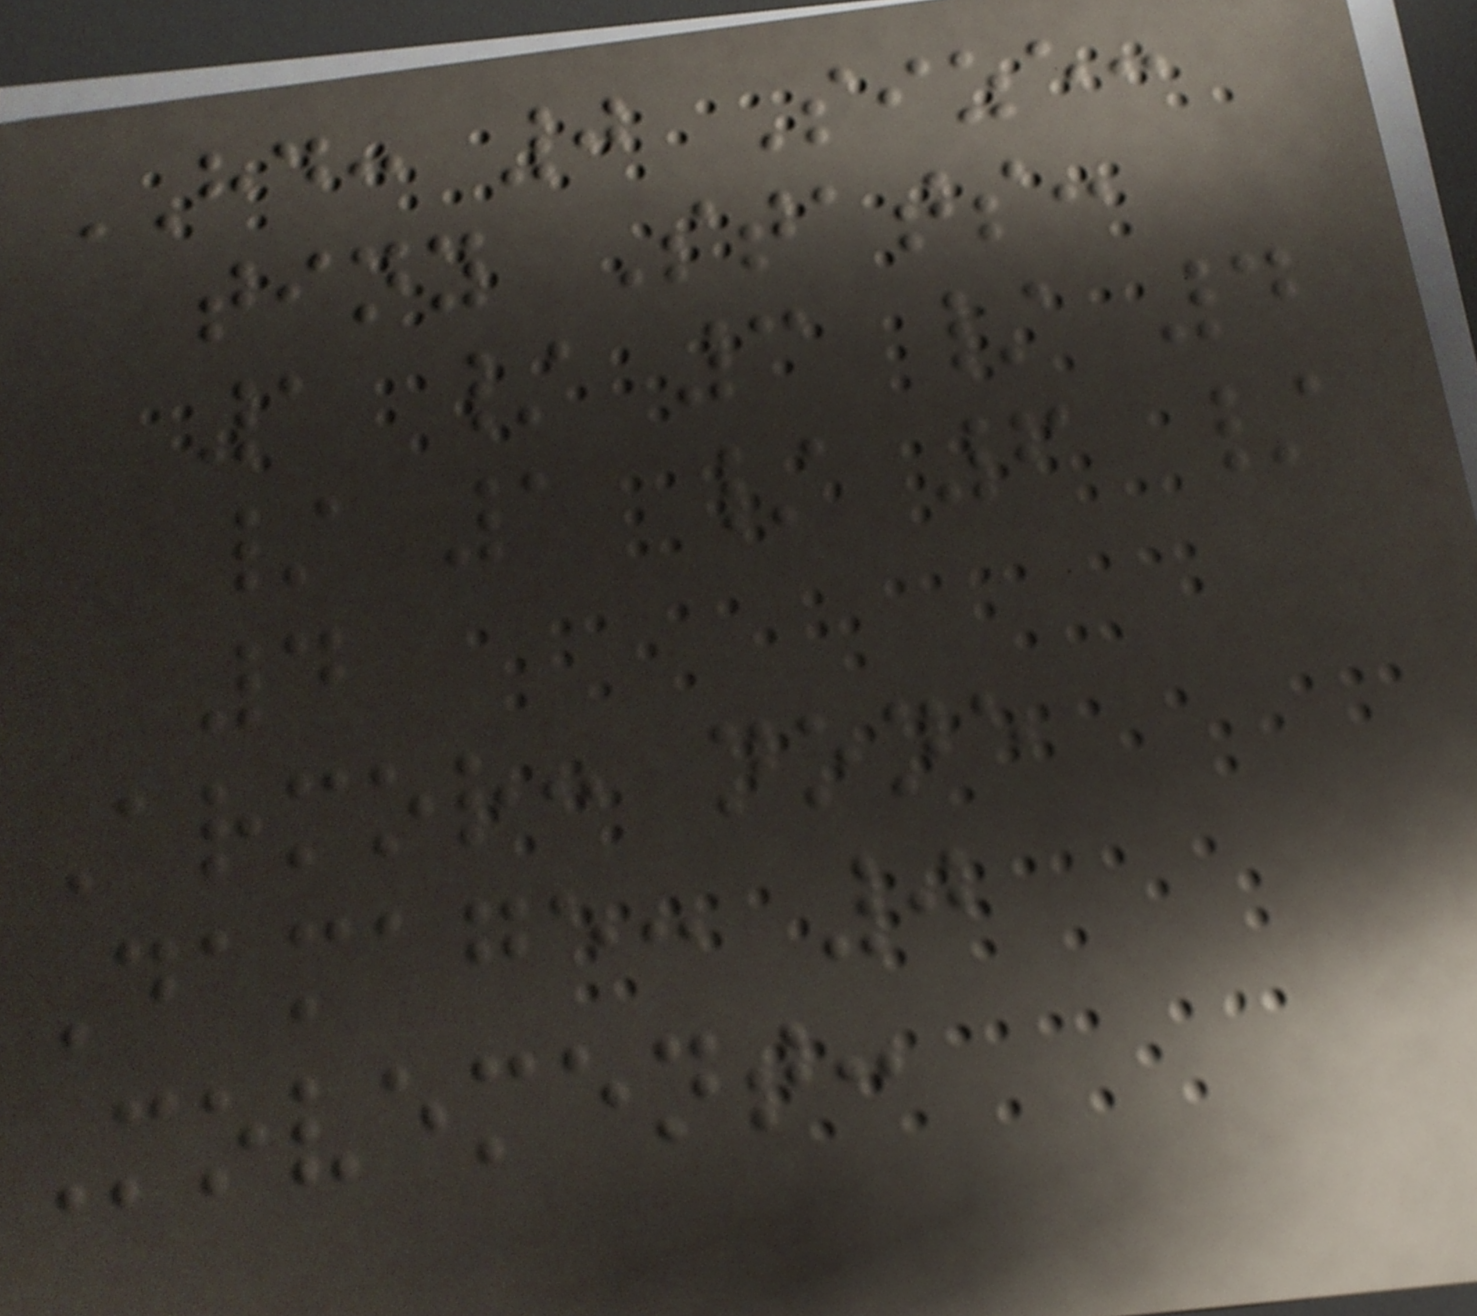HD: 0 Size:
tiny Stats:
1 / 3 / 4
/ 1 / 6 /
4
Armor: none
Damage: 0
Movement:
